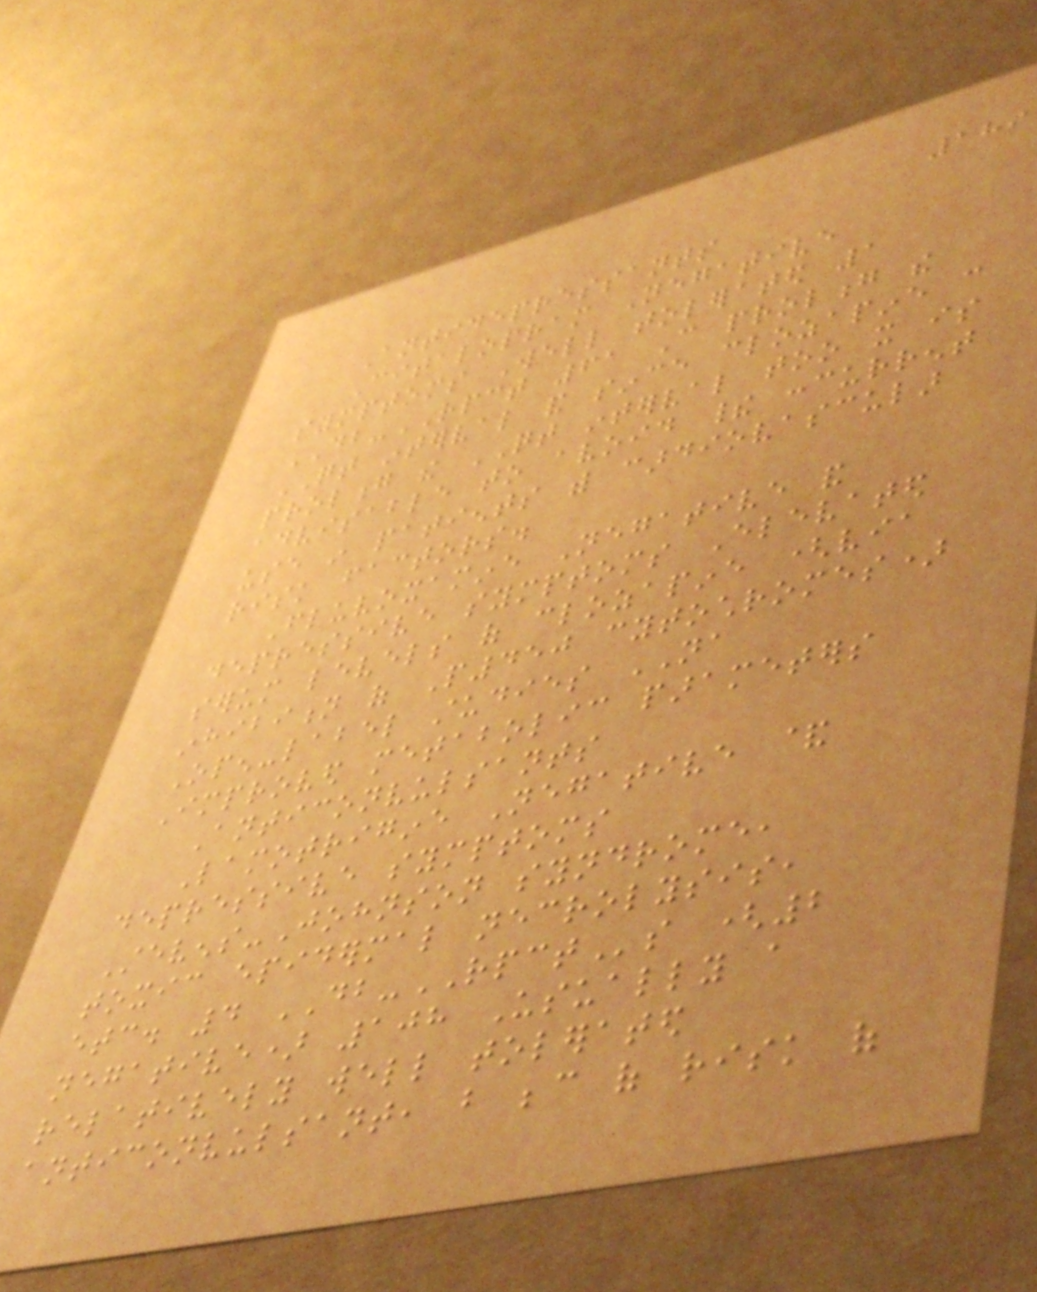189
Antidepressants
Citalopram Negative
symptoms Well tolerated 1
DB-RPCT 61 Can prolong the
QT interval and since clozapine can
prolong the QT interval too it is
advisable to avoid their concurrent
use in patients with cardiovascular
risk factors.
Fluvoxamine Negative and
depressive symptoms Elevated
serum levels of clozapine (via
inhibition of P450 cytochromes)
Open-label studies NA
Improved metabolic parameters
Anticonvulsants
Lamotrigine Negative &
depressive symptoms
Stevens-Johnson syndrome,
toxic epidermal necrolysis,
etc. 4 DB-RPCTs (2
negative) 108 Usually a
relatively well tolerated
anticonvulsant, but because of risk of
